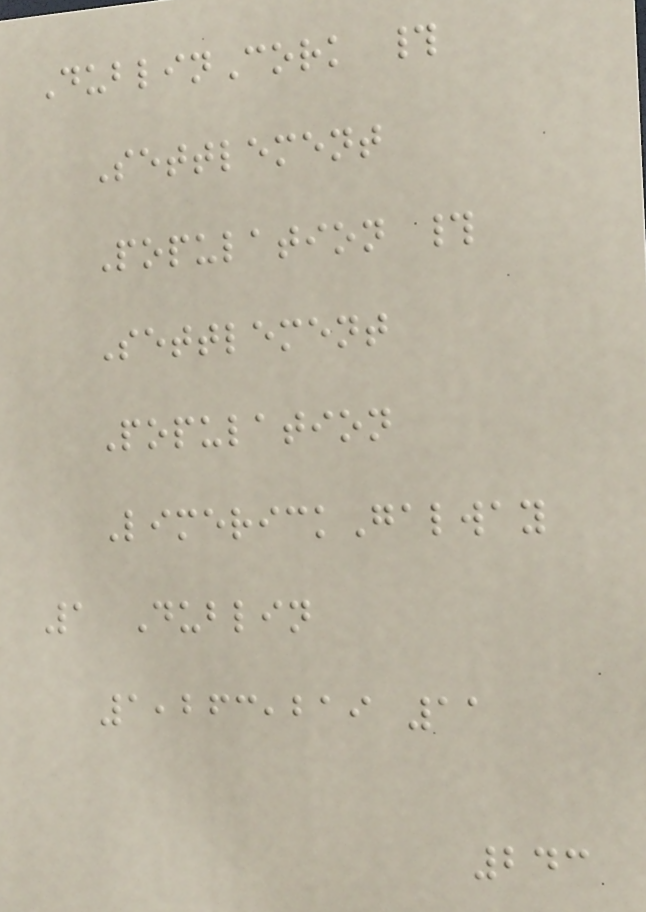DublinCork #
Settlement
Population #
Settlement
Population
LimerickGalway
1 Dublin
1,263,219 11
243
